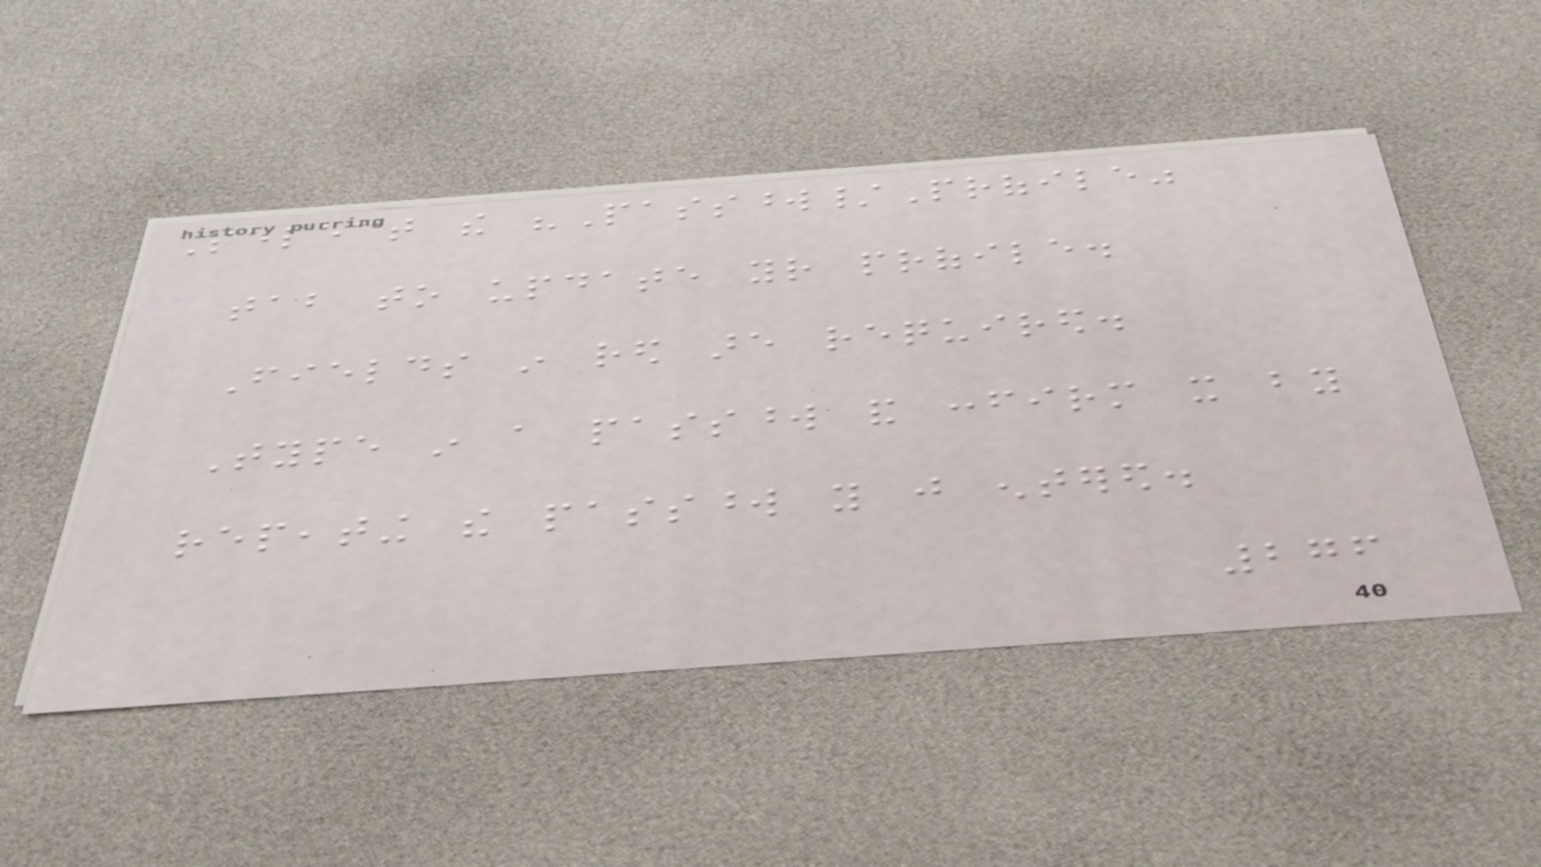Select the "Password/Profile"
tab to update your profile.
Fields in red are required.
Type in a password and confirm it by
repeating the password you just entered.
276
